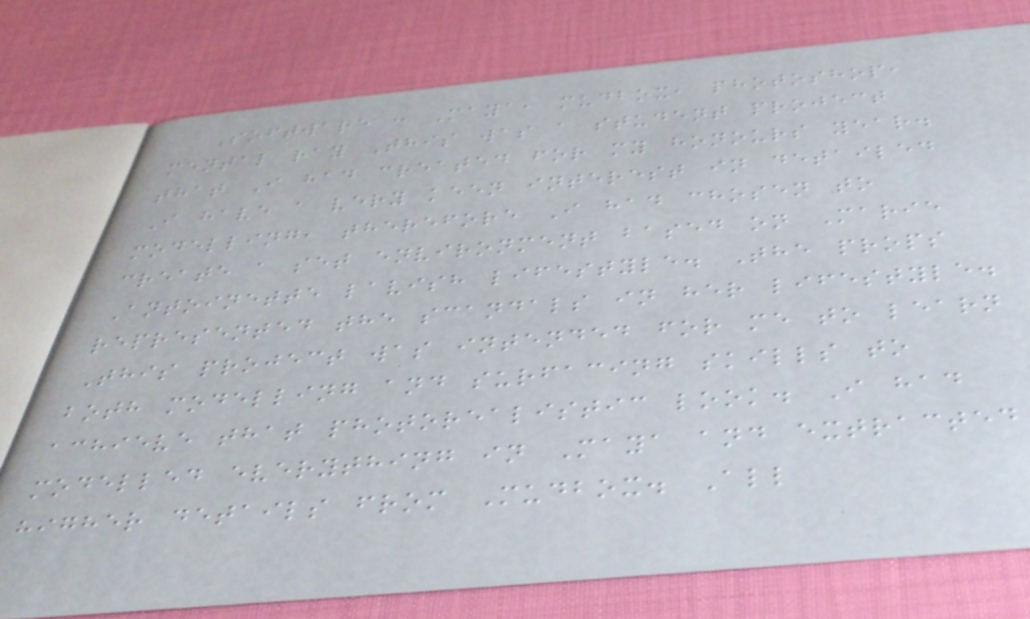Software : Maya, mudbox, photoshop,
mental ray This was a student project
that I had created for my honours year.
I have a very keen interest in detailed
modelling, therefore I had chosen to
create a set environment based on Marie
Antoinette lavish lifestyle. The props
represented the scandals in her lifestyle.
This project was intended for me to learn
both modelling and surfacing skills to
achieve that photorealistic look. I had
modelled everything in Maya and extracted
higher details from Mudbox. All
